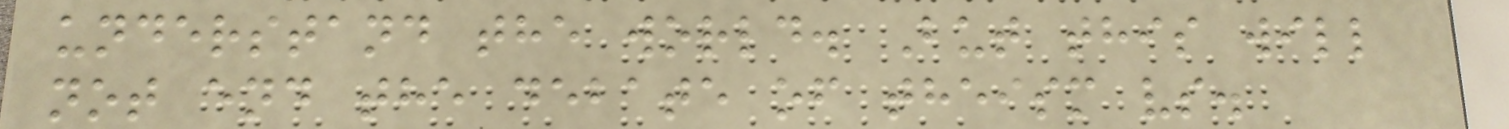understand the world. But this will
not end the debate of theism vs.
